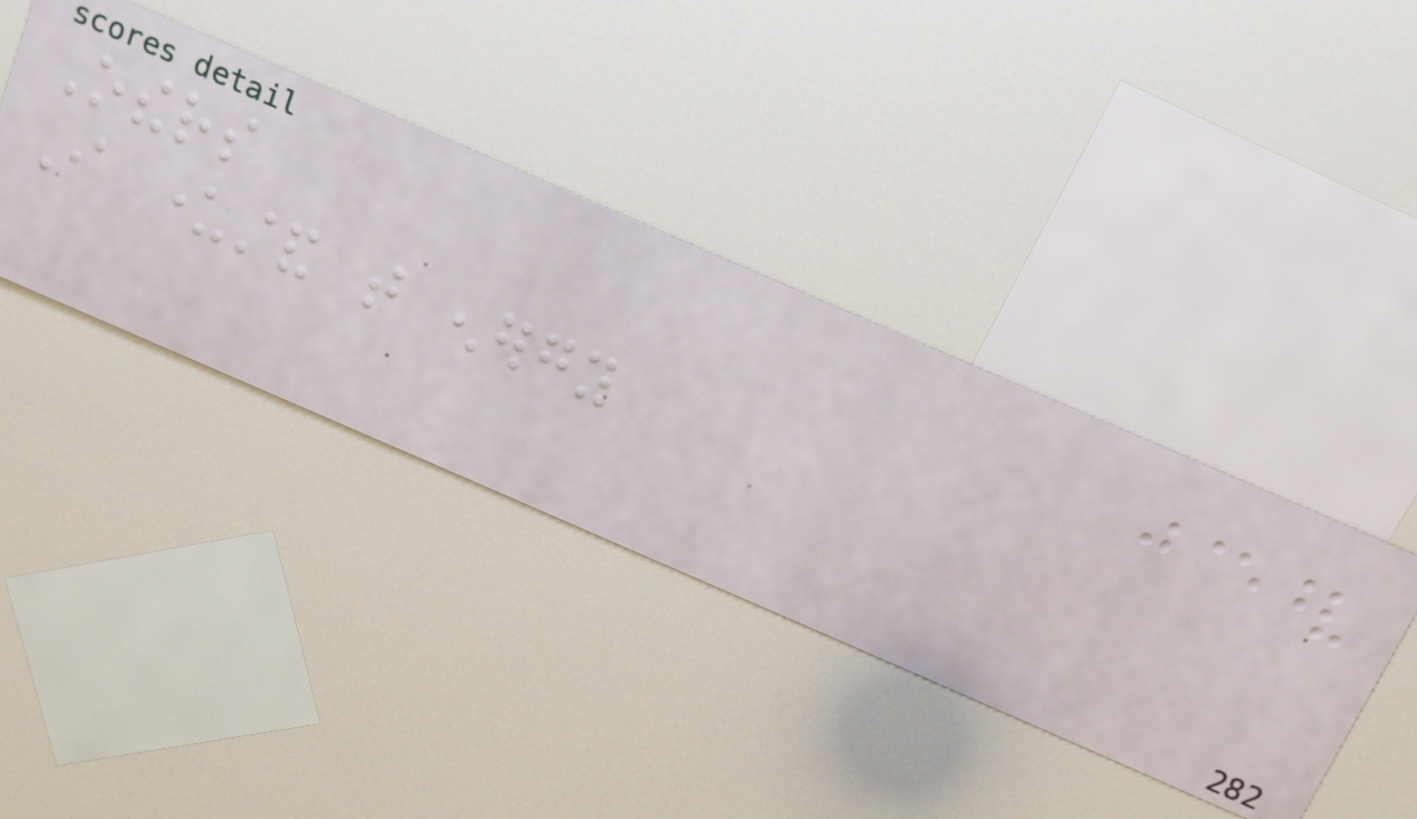Others
I understand that energy
